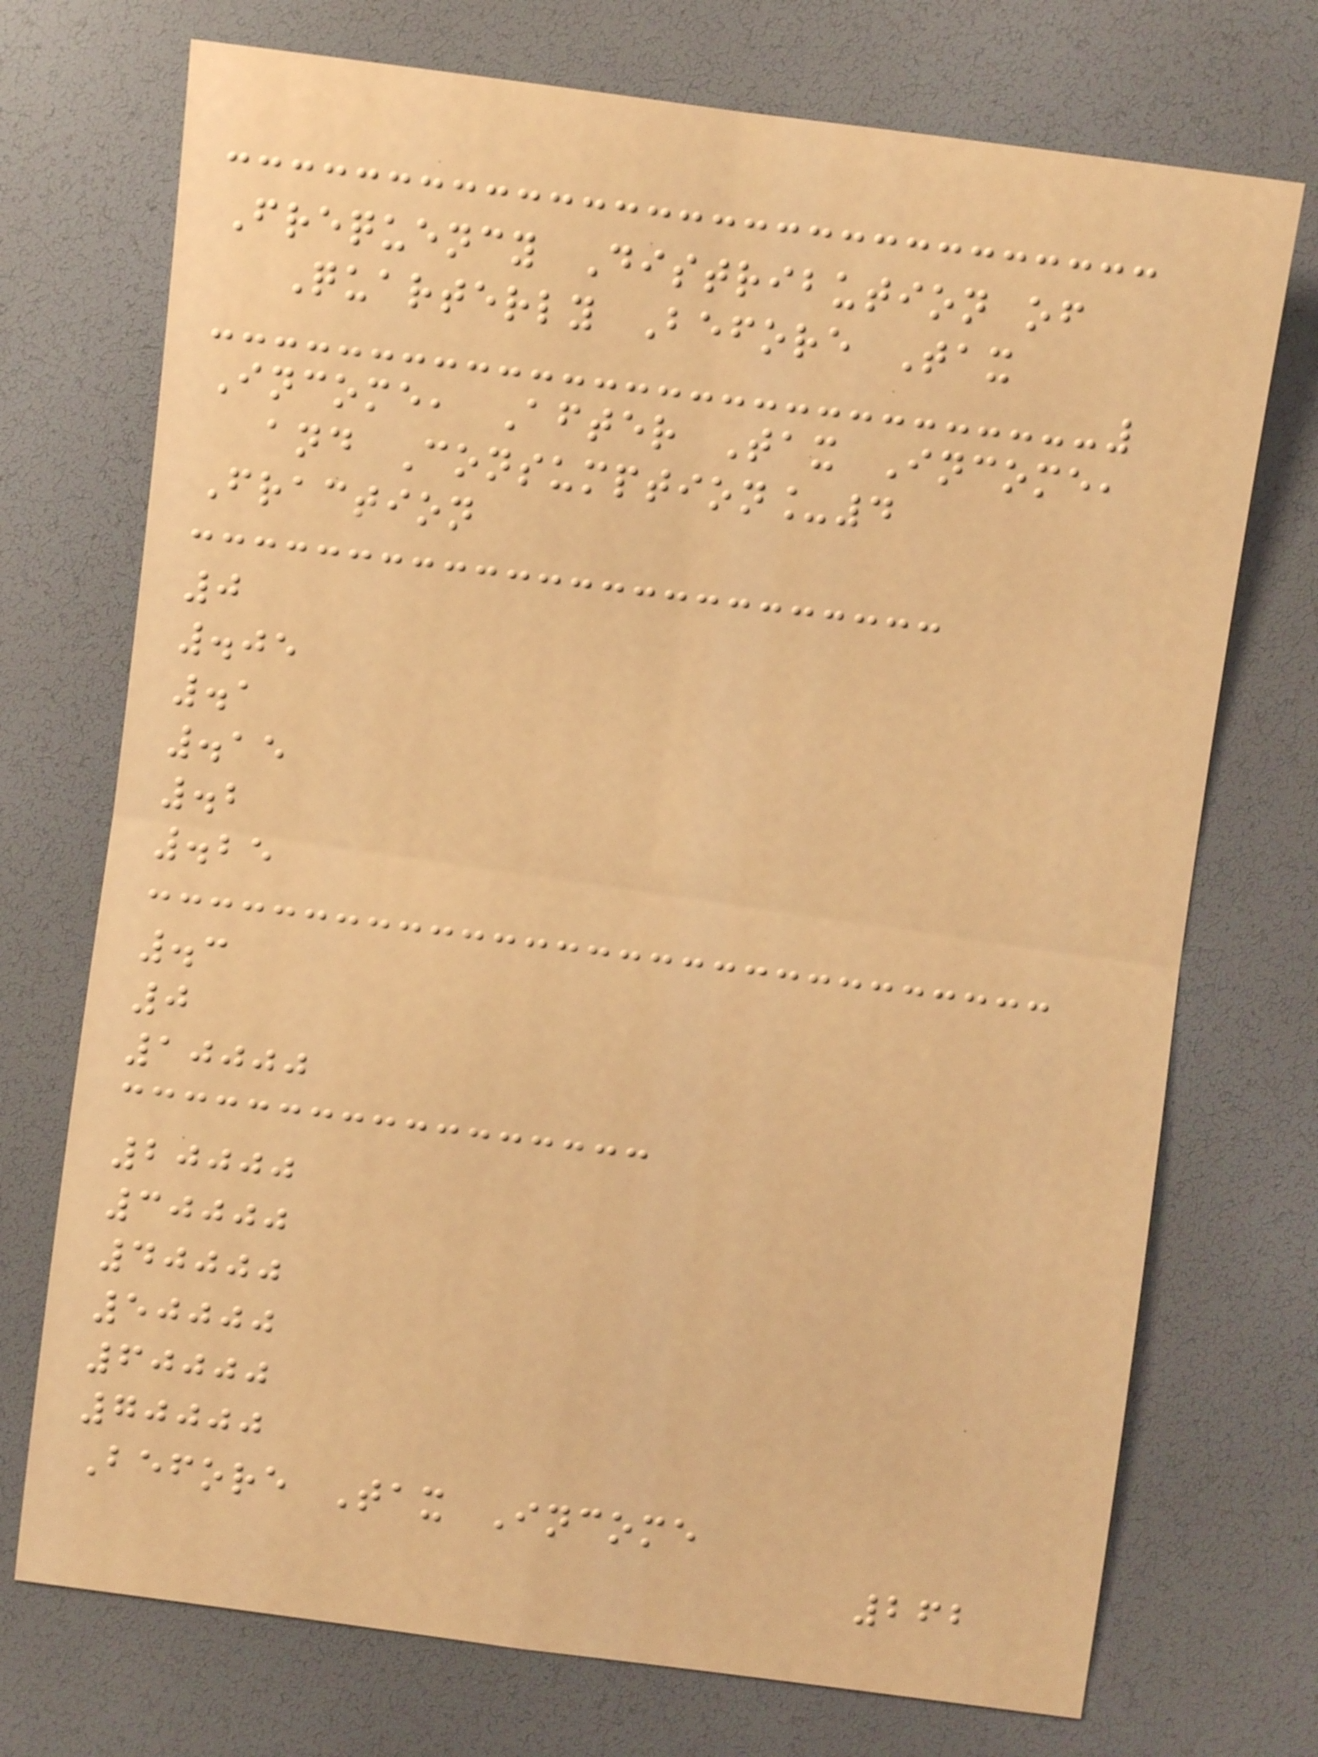Frequency Distribution of
Quarterly Before Tax
Income, After Tax Income,
and Consumption_4
Fraction
0
.05
.1
.15
.2
.25
.3
0
10000
20000
30000
40000
50000
60000
70000
Before Tax Income
262
